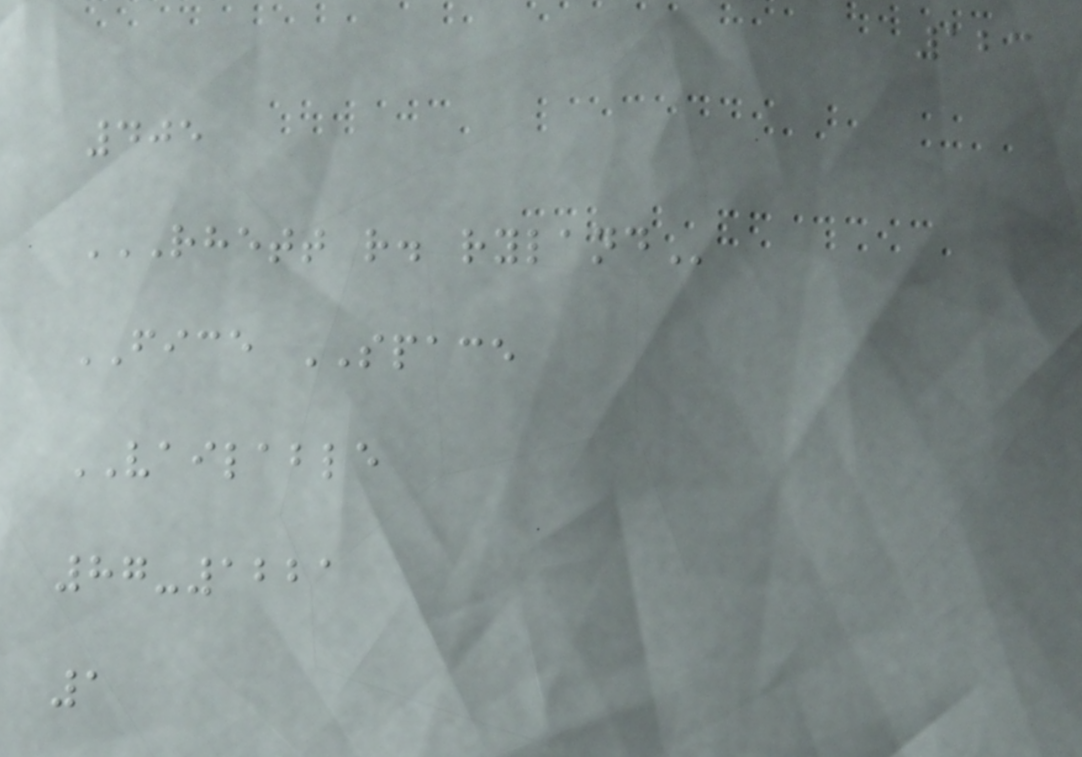123
405
RHETT R. RYLAND
FICE SPACE
VAILABLE
87-1221
1
